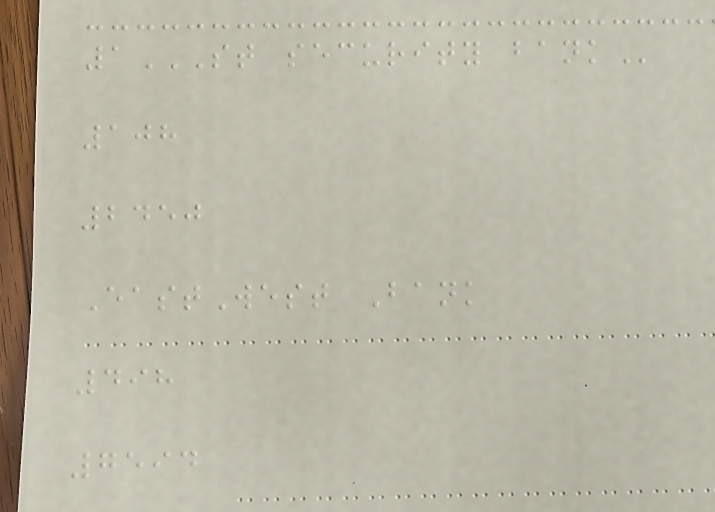1ST SECURITY BANK
108
2450
EastWest Bank
498
7594
